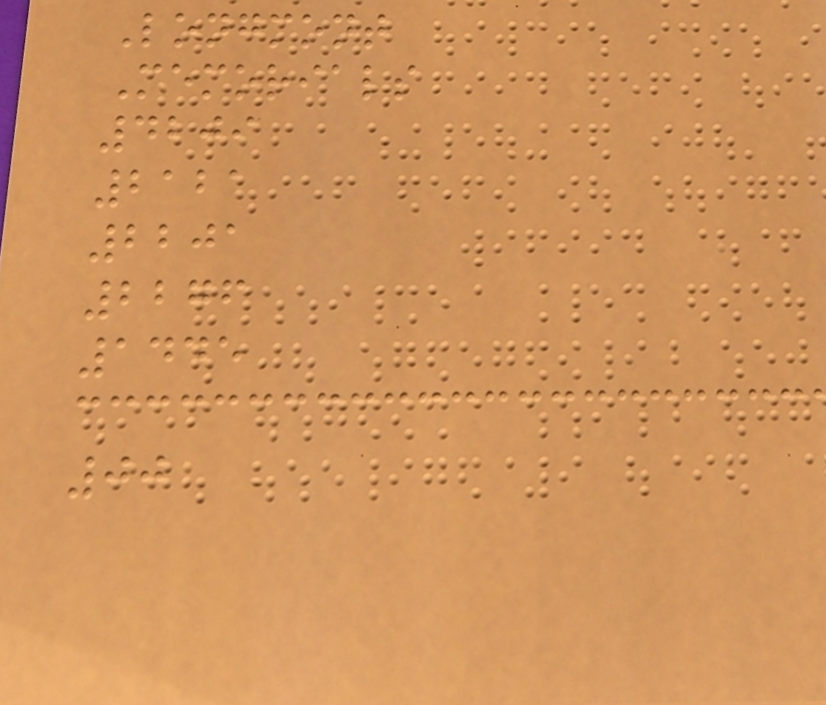Longmont
Memorials
4209
2121
2201
2276
1445
00
